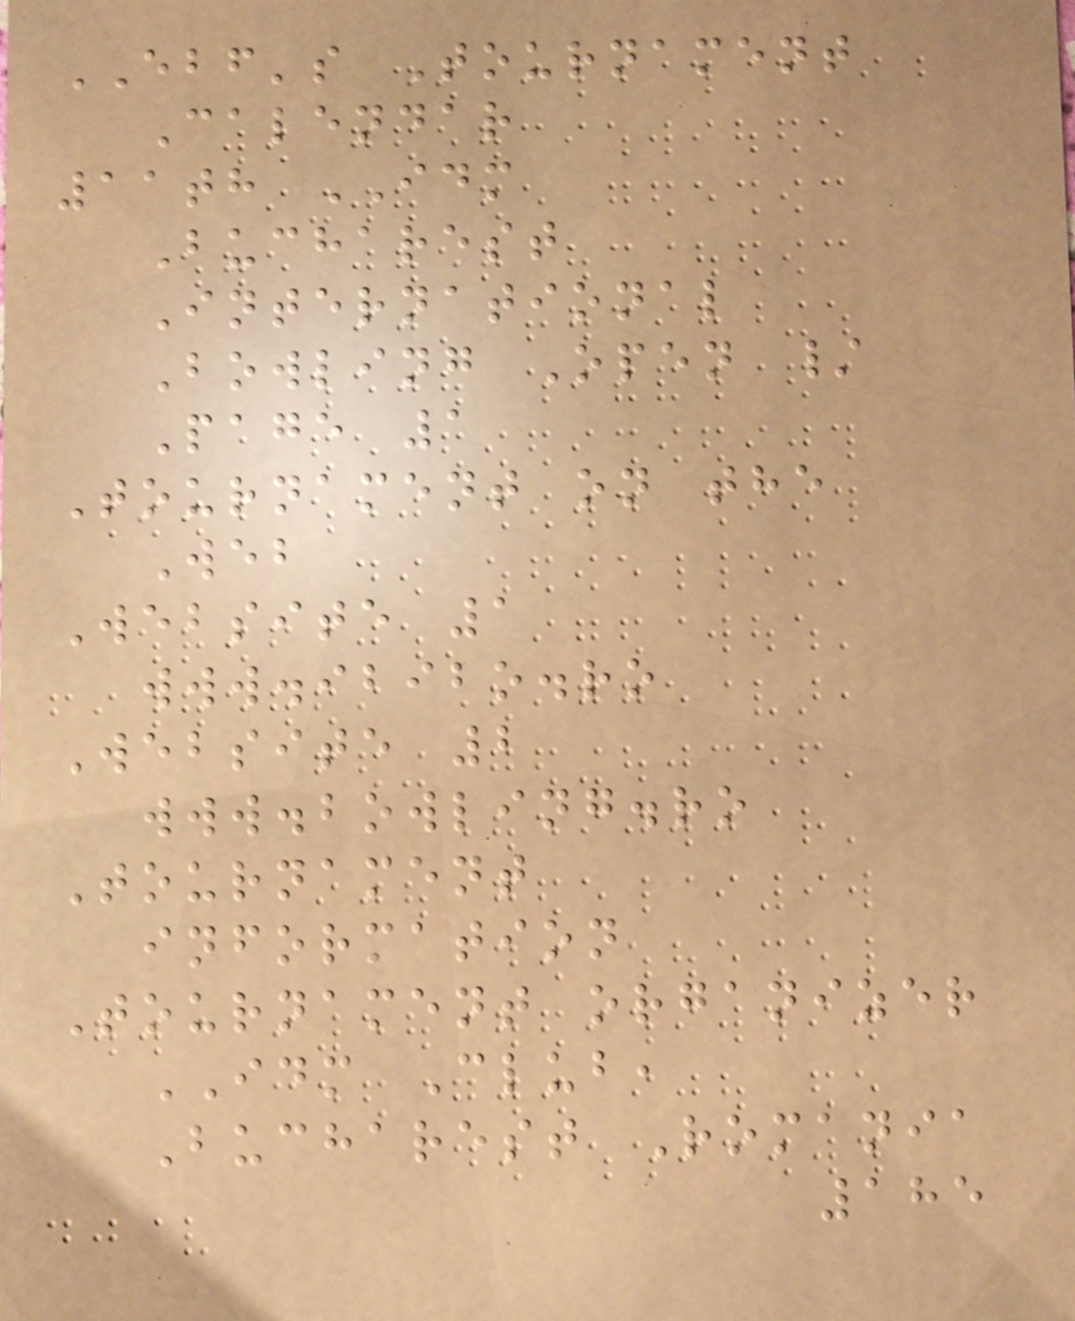EBF's Tournament
Calendar
11th IDM
Bucharest
International
Bowling Open /
Page 1
Tournament on the
Web
Website 1
www.ibibo.ro
Website 2
www.bowling.ro
Tournament
information
Tournament organizer
IDM Club,
Bucharest Romania
185
